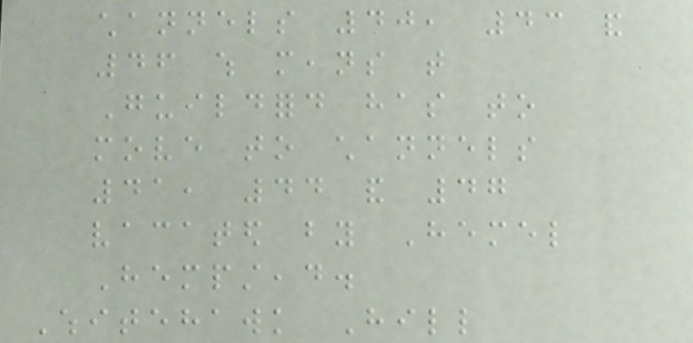channels 40, 43 and
46 which means that
Guildford has to
move to channels
41, 44 and 47
vacated by Hemel
Hempstead.
Whitehawk Hill
